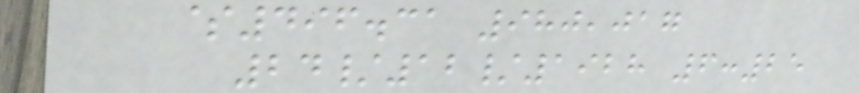$496.31 980,017
24/12/1928 6:25
